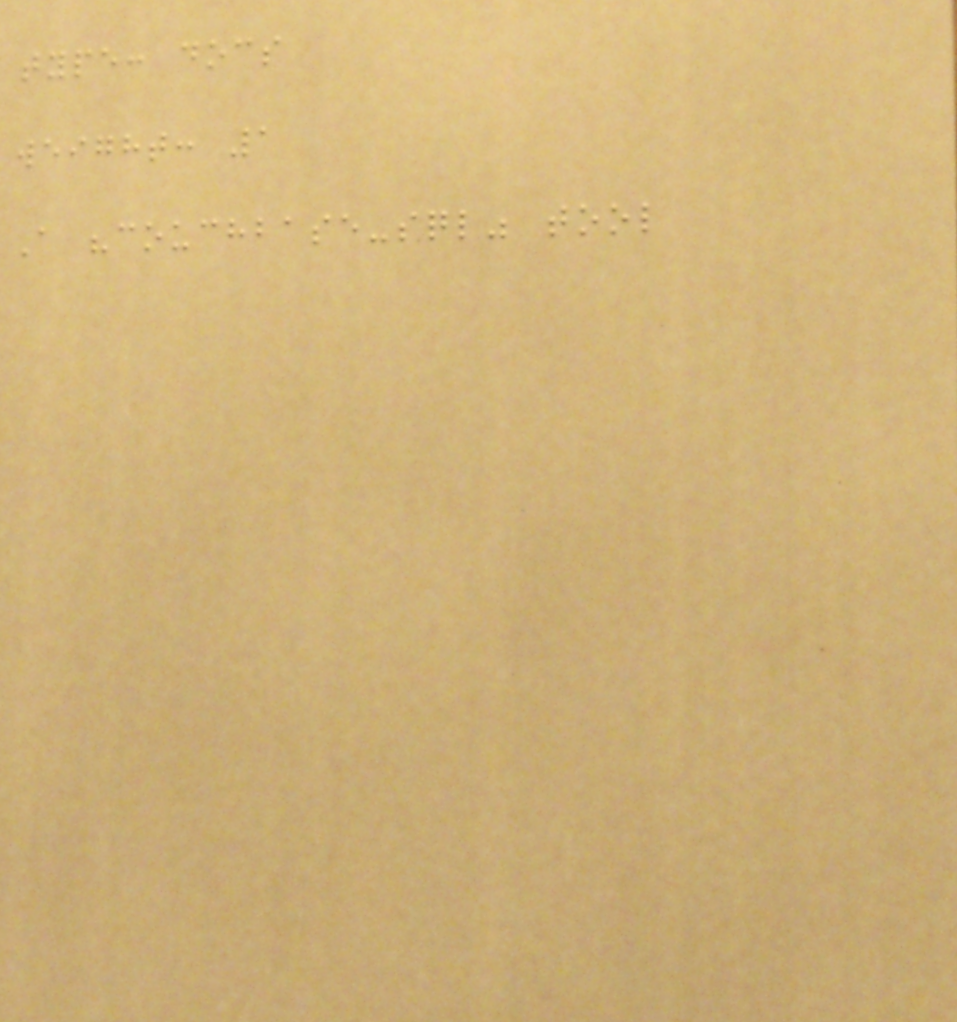type: docs
weight: 1
A "couchbase-sql" tool
